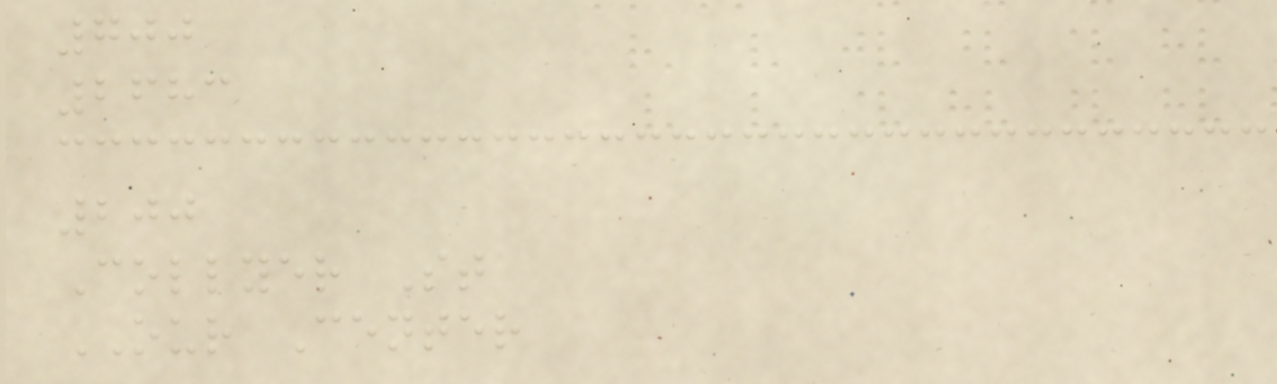700
2683
200
Collyer St
OUR Center
